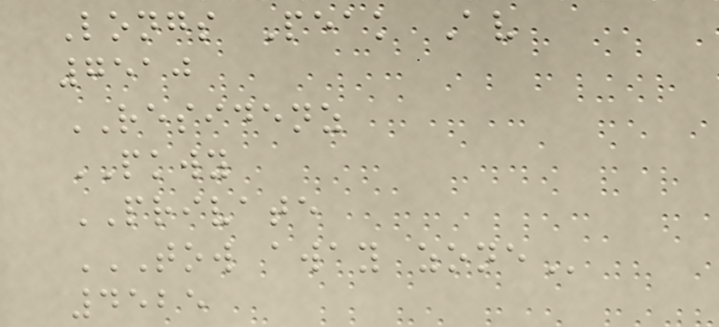Longs Peak Av
7510
RESIDENZ
PKWY
PRIVATE
TOW AWAY ZONE
4525
